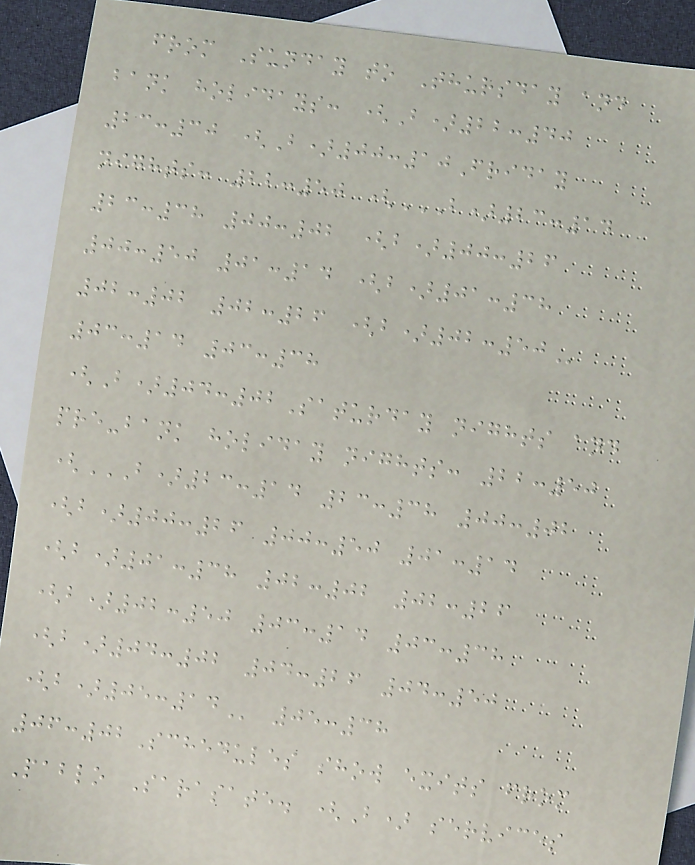from Sunday to Thursday and
bank holidays: (B)22:40
23:30 (B)00:10Friday
nights: 22:50 (B)23:14
23:38 00:02 (B)00:26
00:50 01:14 (B)01:38
02:02 02:26 (B)02:50
03:14 03:38
(B)04:02Saturday nights and
pre-bank holiday nights: 22:50
(B)23:14 23:38 00:02
(B)00:26 00:50 01:14
(B)01:38 02:02 02:26
(B)02:50 03:14 03:38
(B)04:02 04:26 04:50
(B)05:14 05:38
06:02Schedules show exits from
Pablo Sarasate. (B) services
